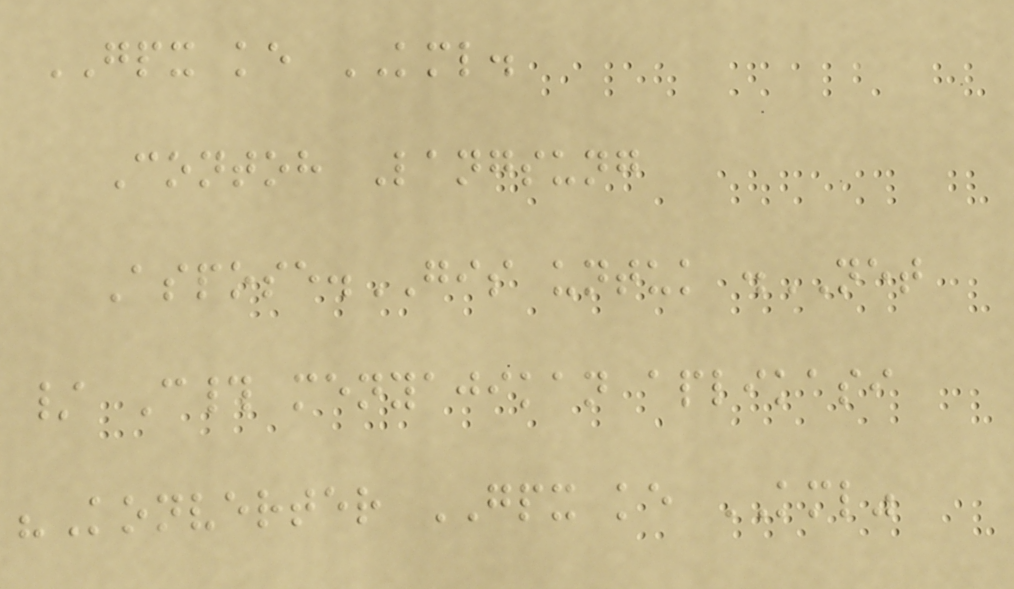GPX ke KML.
Contoh Langsung
Aspose.GIS untuk .NET
/ C# menyajikan aplikasi
"Konverter GPX ke KML"
